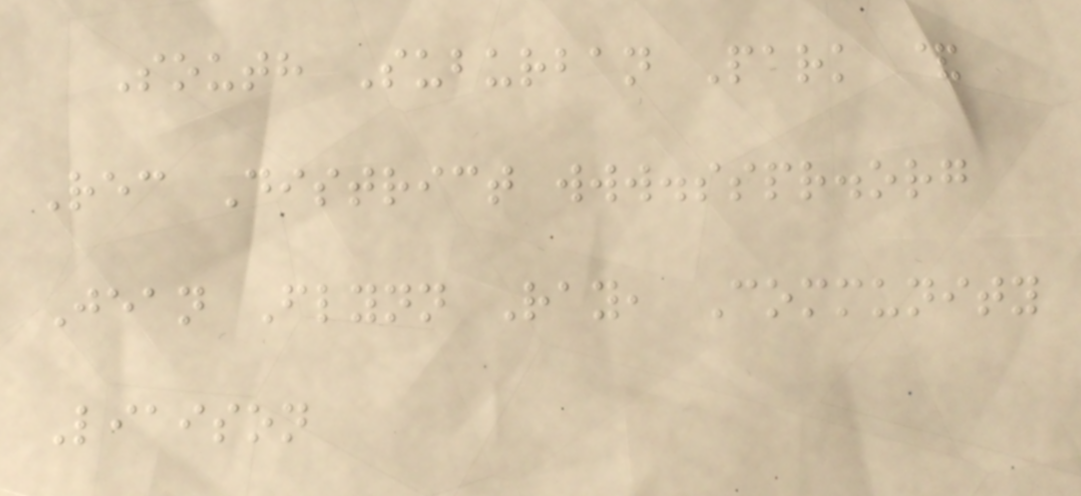South Suburban Park &
Rec District www.sspr.org
Jean Flynn Ray, Community
Liaison
